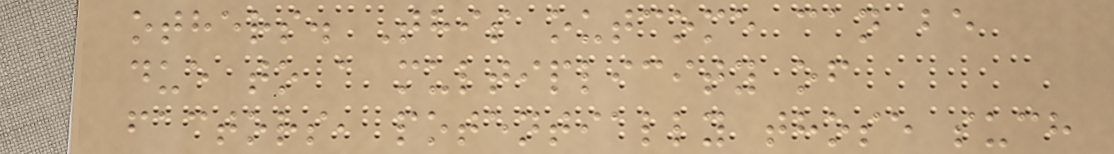others. This outcome can be
due to a multiplicity of
factors, potentially those such
